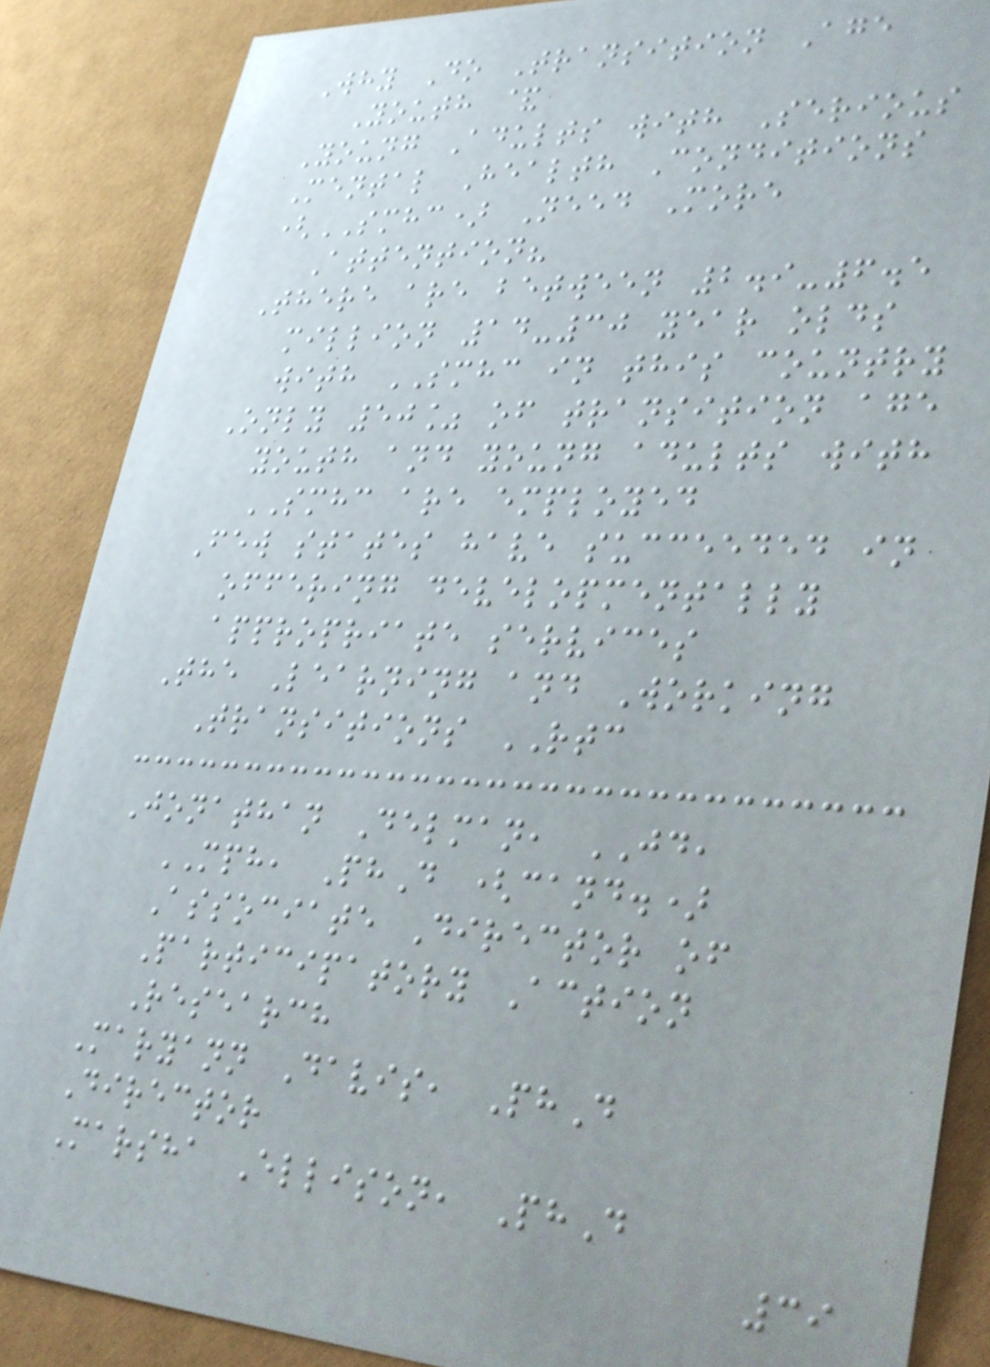Why Do Transition Age
Youth &
Young Adults with Serious
Mental Health Conditions
(SMHC) Need More
Attention?
There are between 2.9-6.5
million 14-30 year olds
with SMHC in this country
Only 50% of transition age
youth and young adults with
SMHC are employed
Few states have succeeded in
offering developmentally
appropriate services
The Learning and Working
Transitions RTC
Jonathan Delman, JD,
MPH, PhD (cand.)
Associate Director of
Participatory Action
Research
Maryann Davis, PhD
Director
Marsha Ellison, PhD
39
